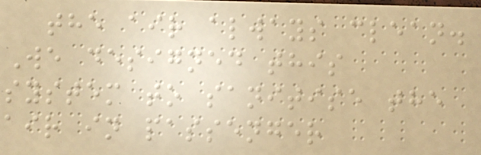the air always clean.
We designed this
system to sanitise the
air in passenger
